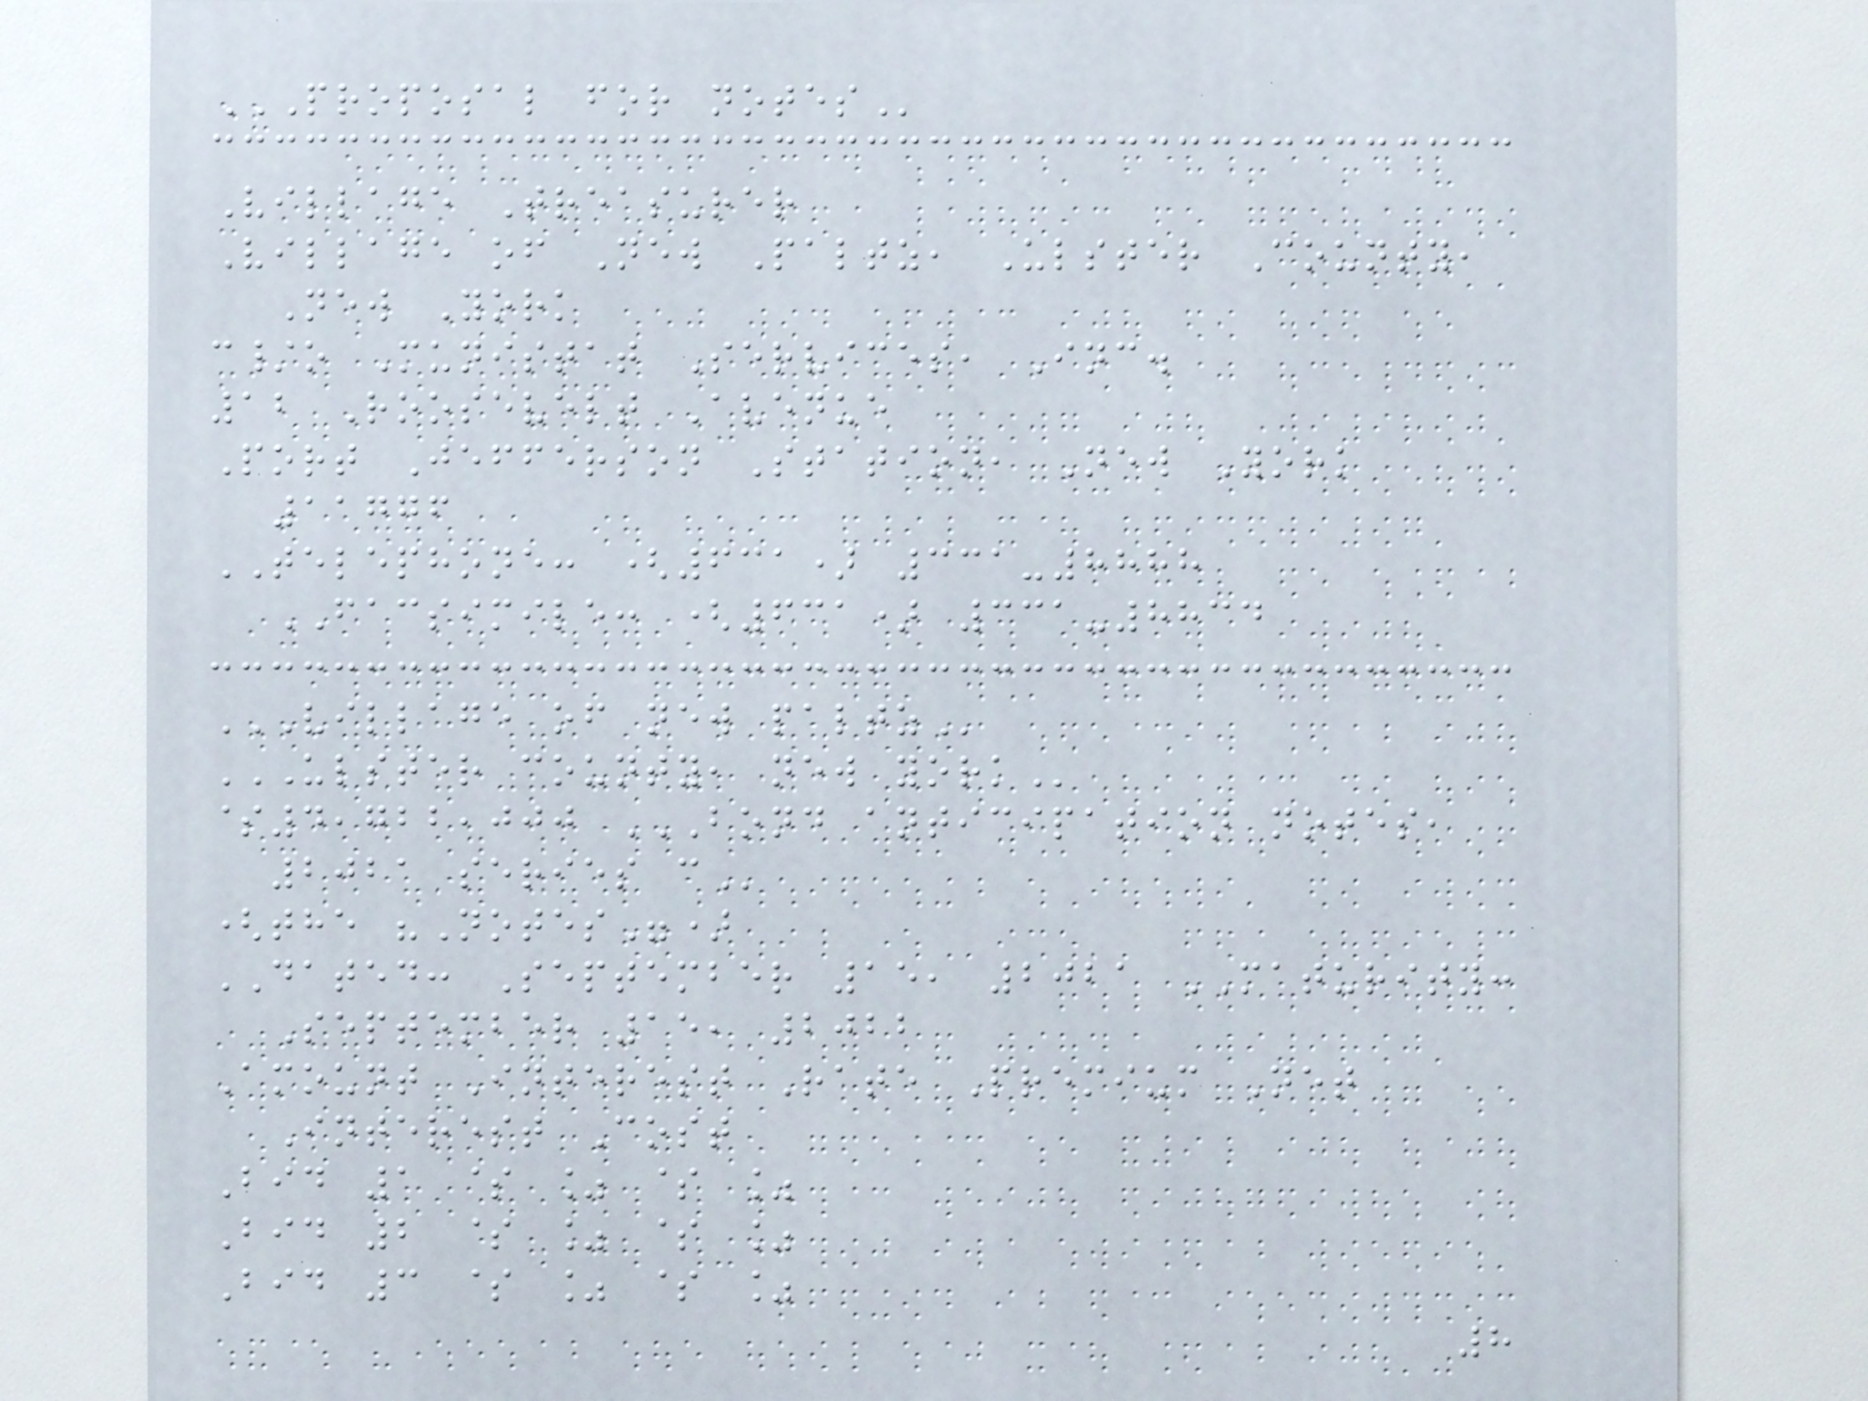PROPOSAL FOR NOTES
Village Treasurer
Village of New Paltz, Ulster County,
New York
c/o Munistat Services, Inc.
12 Roosevelt Avenue
Port Jefferson Station, New York
11776
TELEPHONE: (631) 331-8888
FACSIMILE: (631) 331-8834
VILLAGE OF NEW PALTZ
ULSTER COUNTY, NEW YORK
$4,722,000 BOND ANTICIPATION NOTES,
2021 SERIES C
(the "Notes")
DATED: September 15, 2021 MATURITY:
September 15, 2022
Amount Interest Rate Premium Net
Interest Cost
Bid 1 $ % $ %
Bid 2 $ % $ %
Bid 3 $ % $ %
8
